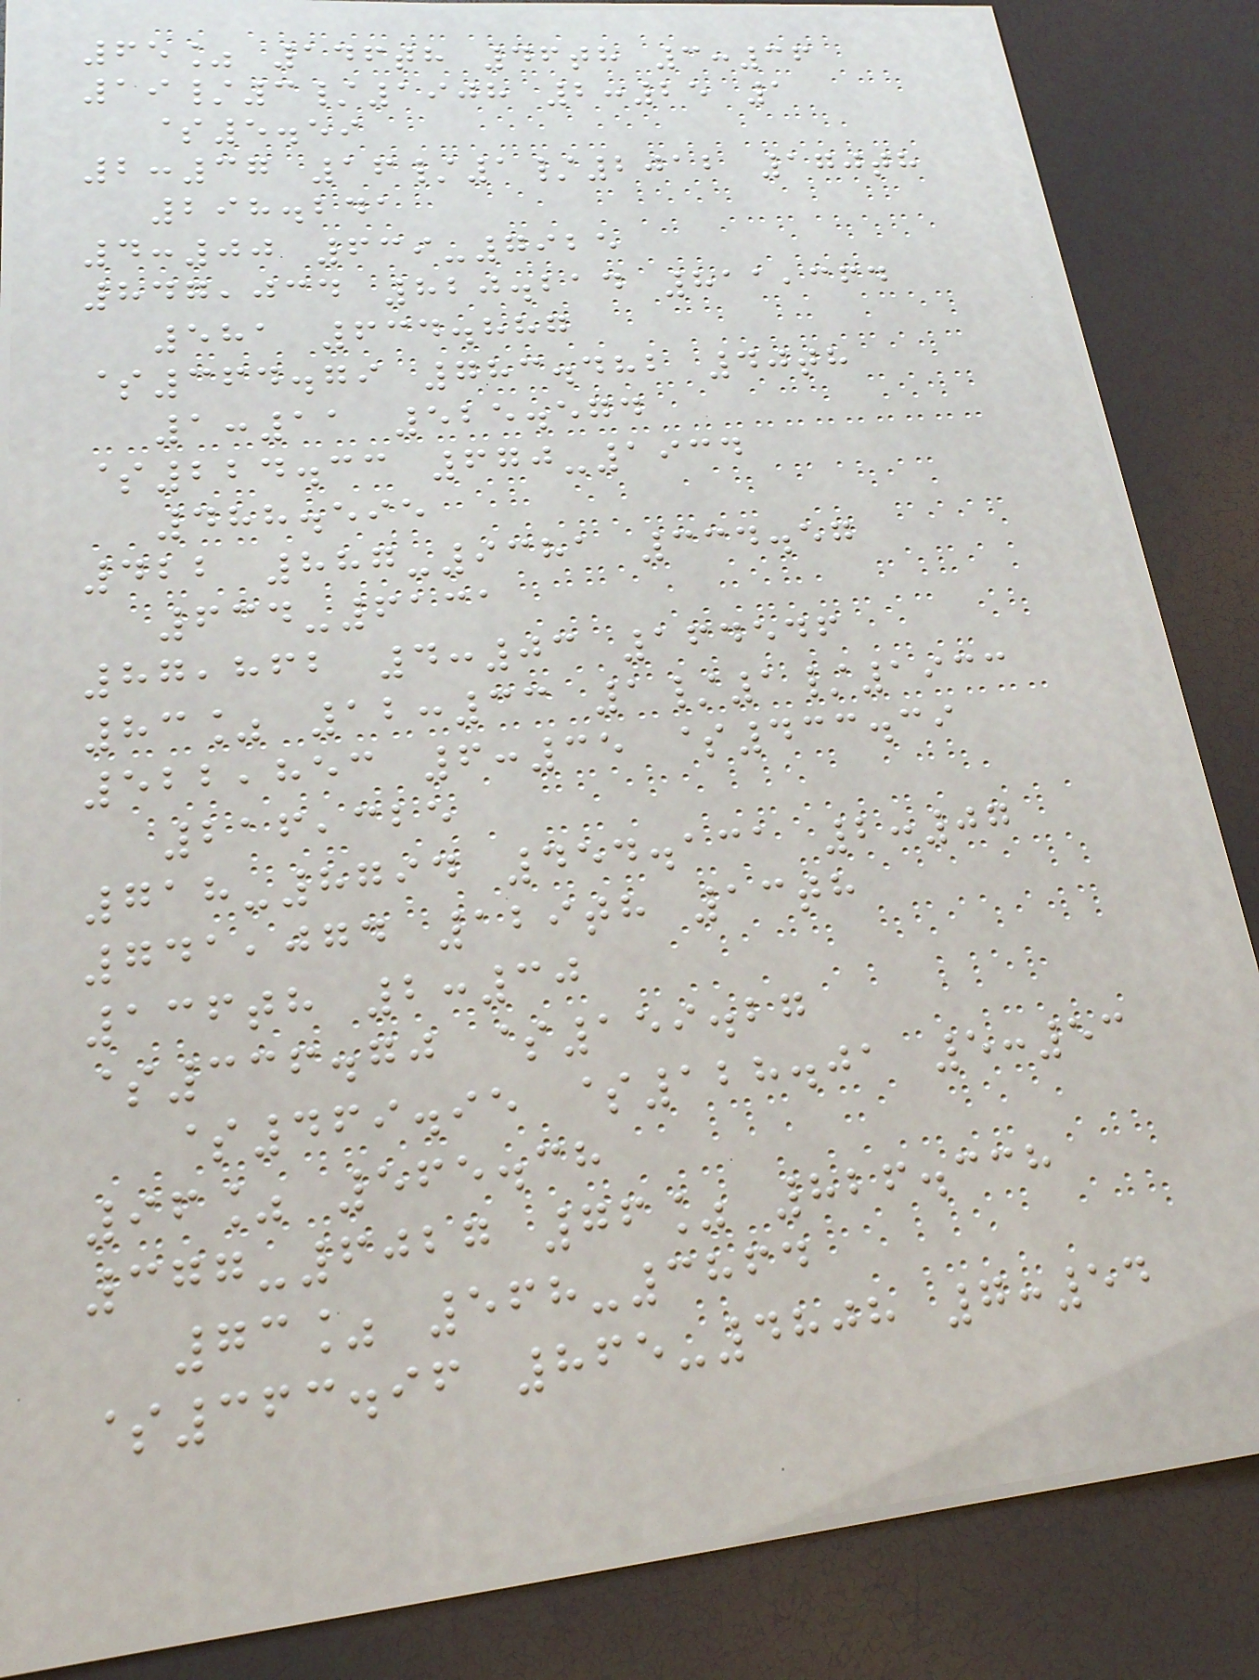65% 146th 46th 3:36
19/3/1908 2:25 1
$5.59
2:37 16/1/2012 170th
298.241
4:00 639-7925
847,034 820.214 811,364
581 634.887
$364.79 783.482 40th
1:11 525.574
$224.33 670-1934
488.595
422 887-9381 334.57
634-6131
87,862 4:03 164546
83% 12:33 1/1/1933
522,853 6:35 $433.39
216,325
718-8794 454.131 2:07
741,074 129th 13th
136th 2:30
$336.70 $159.27
$469.95 $128.01 5:53
96% 565.38
377-6027 76% 826.338
73% 568-3864
$363.96 865-4808 7:54
